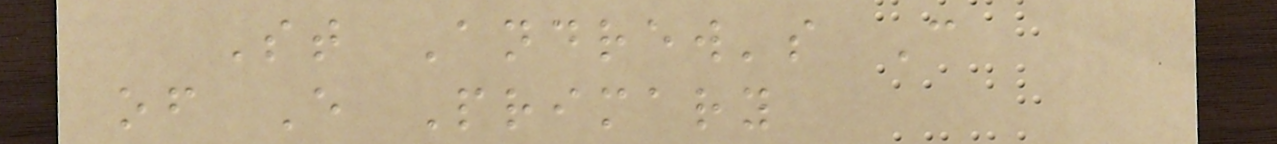St Andrew's C
of E Primary
